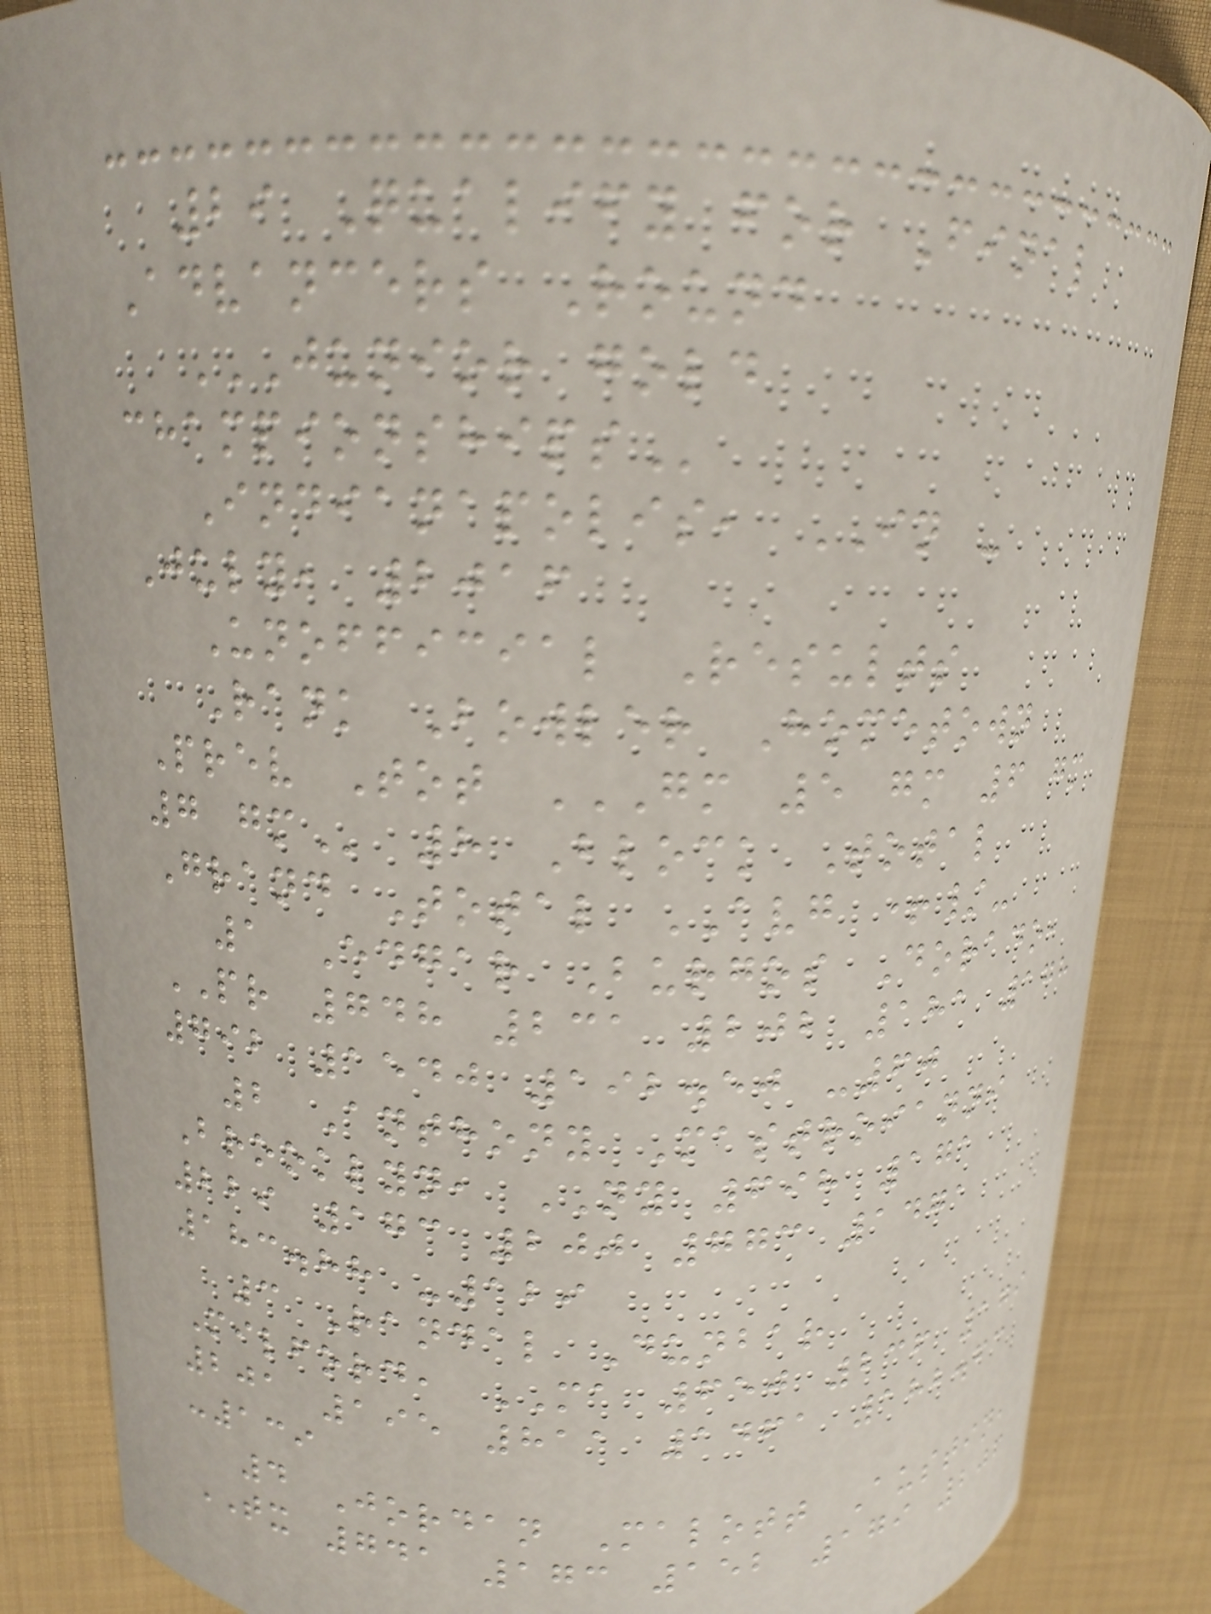29 Qualify for Final
Advancers Round
JUNIOR GOLD
CHAMPIONSHIPS
Indianapolis, IN -
July, 2016
Unofficial Results
Rank Bowler Hometown
Prev Tot GM 5 GM 6 GM
7 GM 8 Block Total
Grand Total AVG +/-
1 Edgar Burgos Dorado,
PR 748 231 202 181 178
792 1540 192.50 -60
2 Anthony Mastroianni
Brooklyn, NY 698 171
229 173 200 773 1471
183.88 -129
3 Randal Dunbar
Milford, MA 650 236 179
201 195 811 1461 182.63
-139
4 Jordan Malott Austin,
TX 741 173 152 179 206
